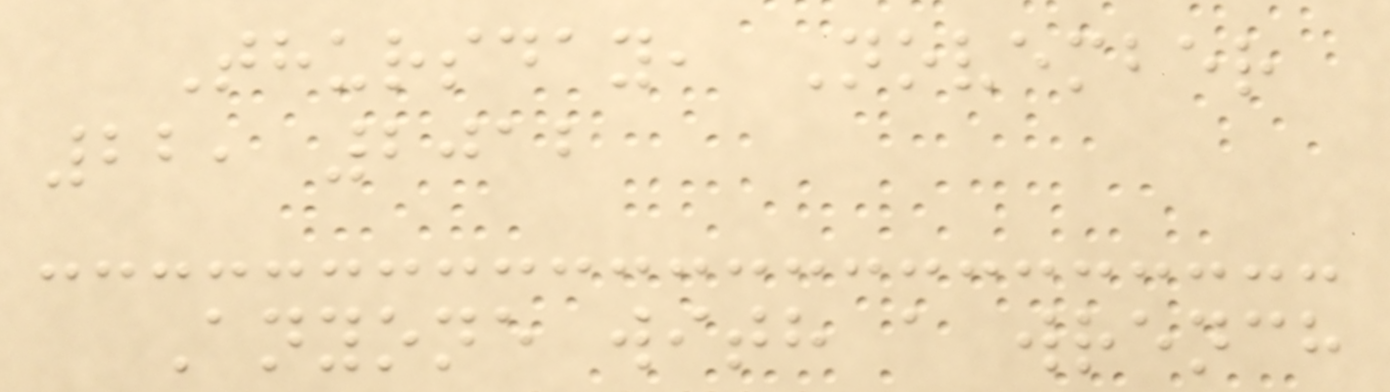Thursday, November
22, 2012
Anyone with a wrench
